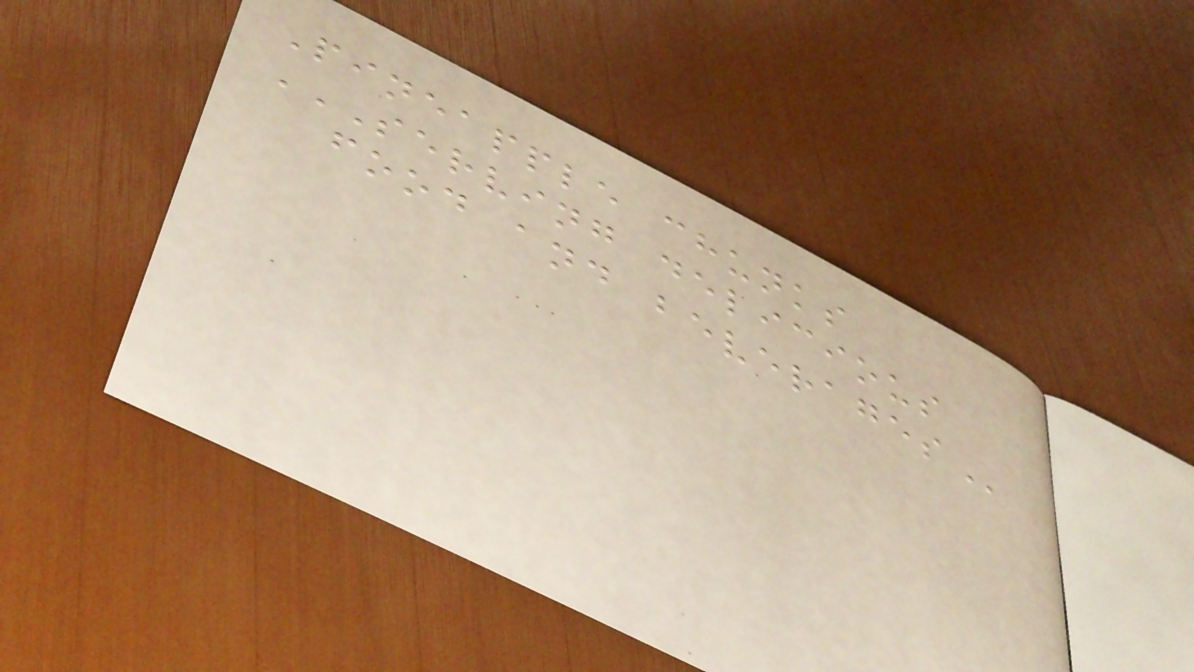Pineapple chunks
SERVING DELICIOUS
FOOD AND BEVERAGES
